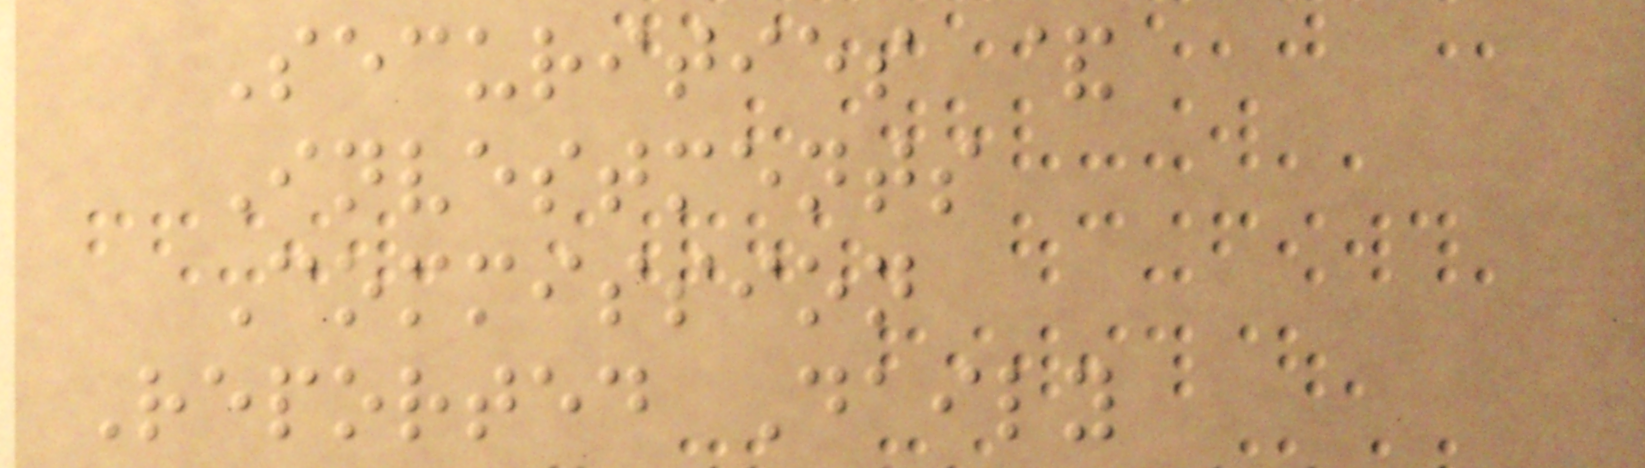Securities &
Investments
Commission
Reported Daily
